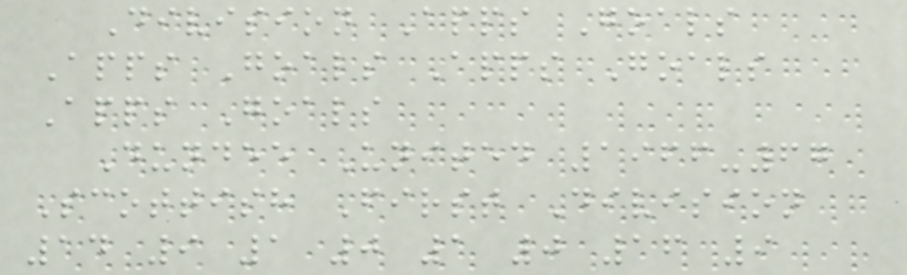Division Apps Goals
Apps Goals Apps Goals
Apps Goals
Dundee United 1966-67
Scottish First Division
14 9 1 0 1 0 16 9
